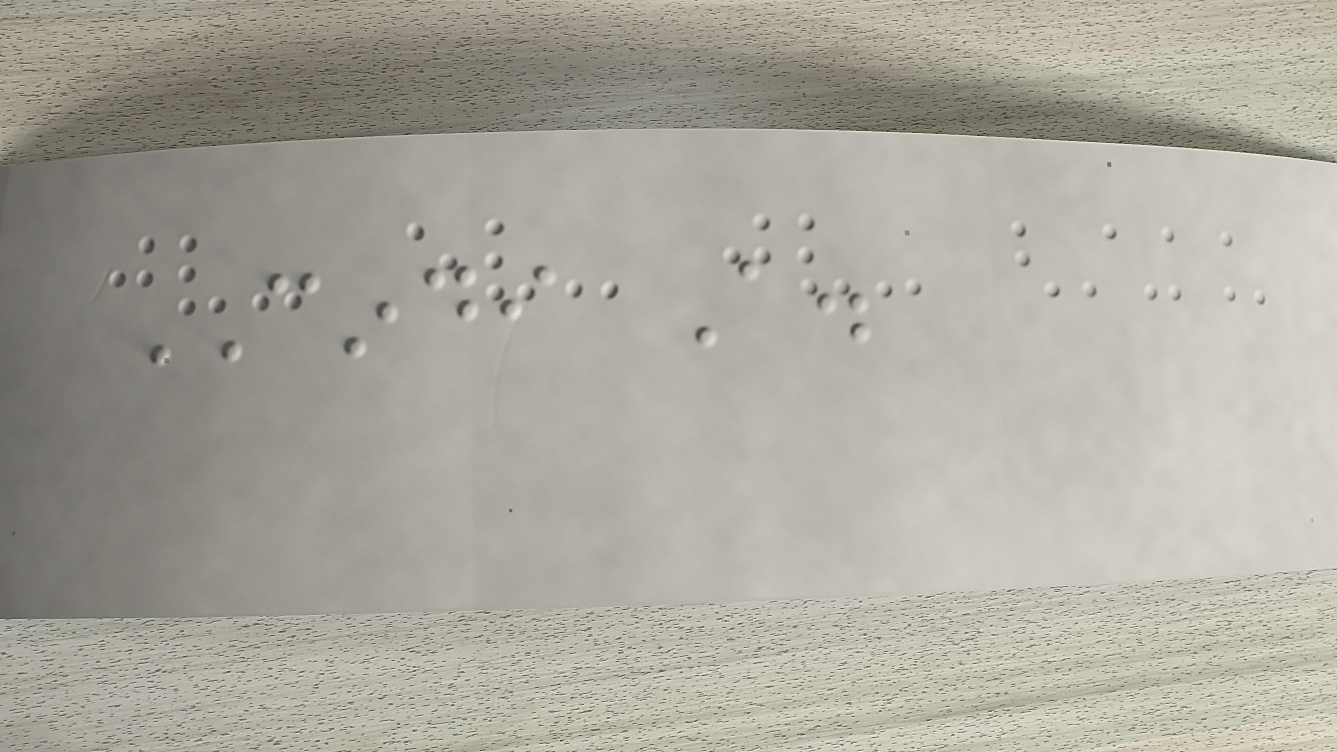CINDI A.
